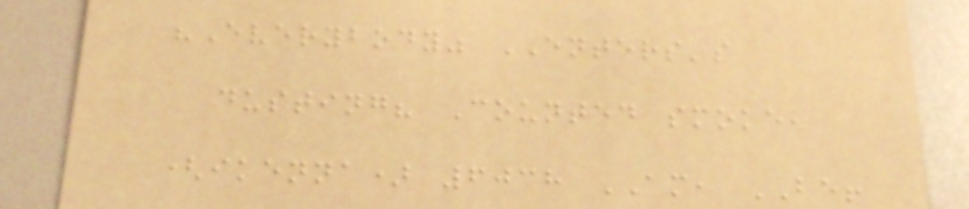"Everybody" ENTERS's
dusting? Counted smoke,
(ikenna) 6038 AM, BE!
